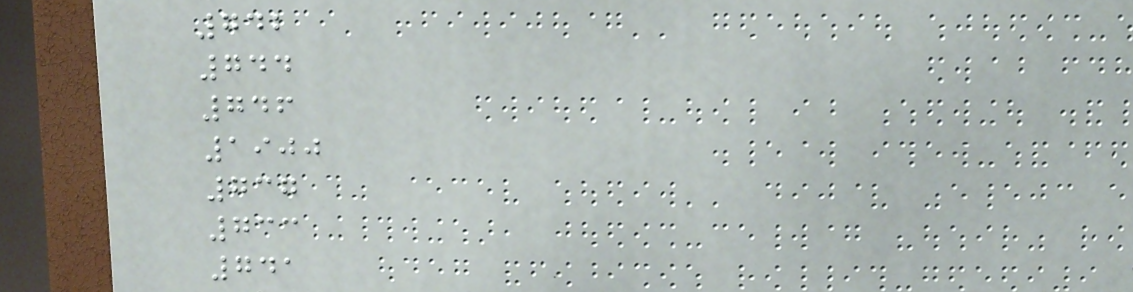742
744
746
1900
737
733
741
